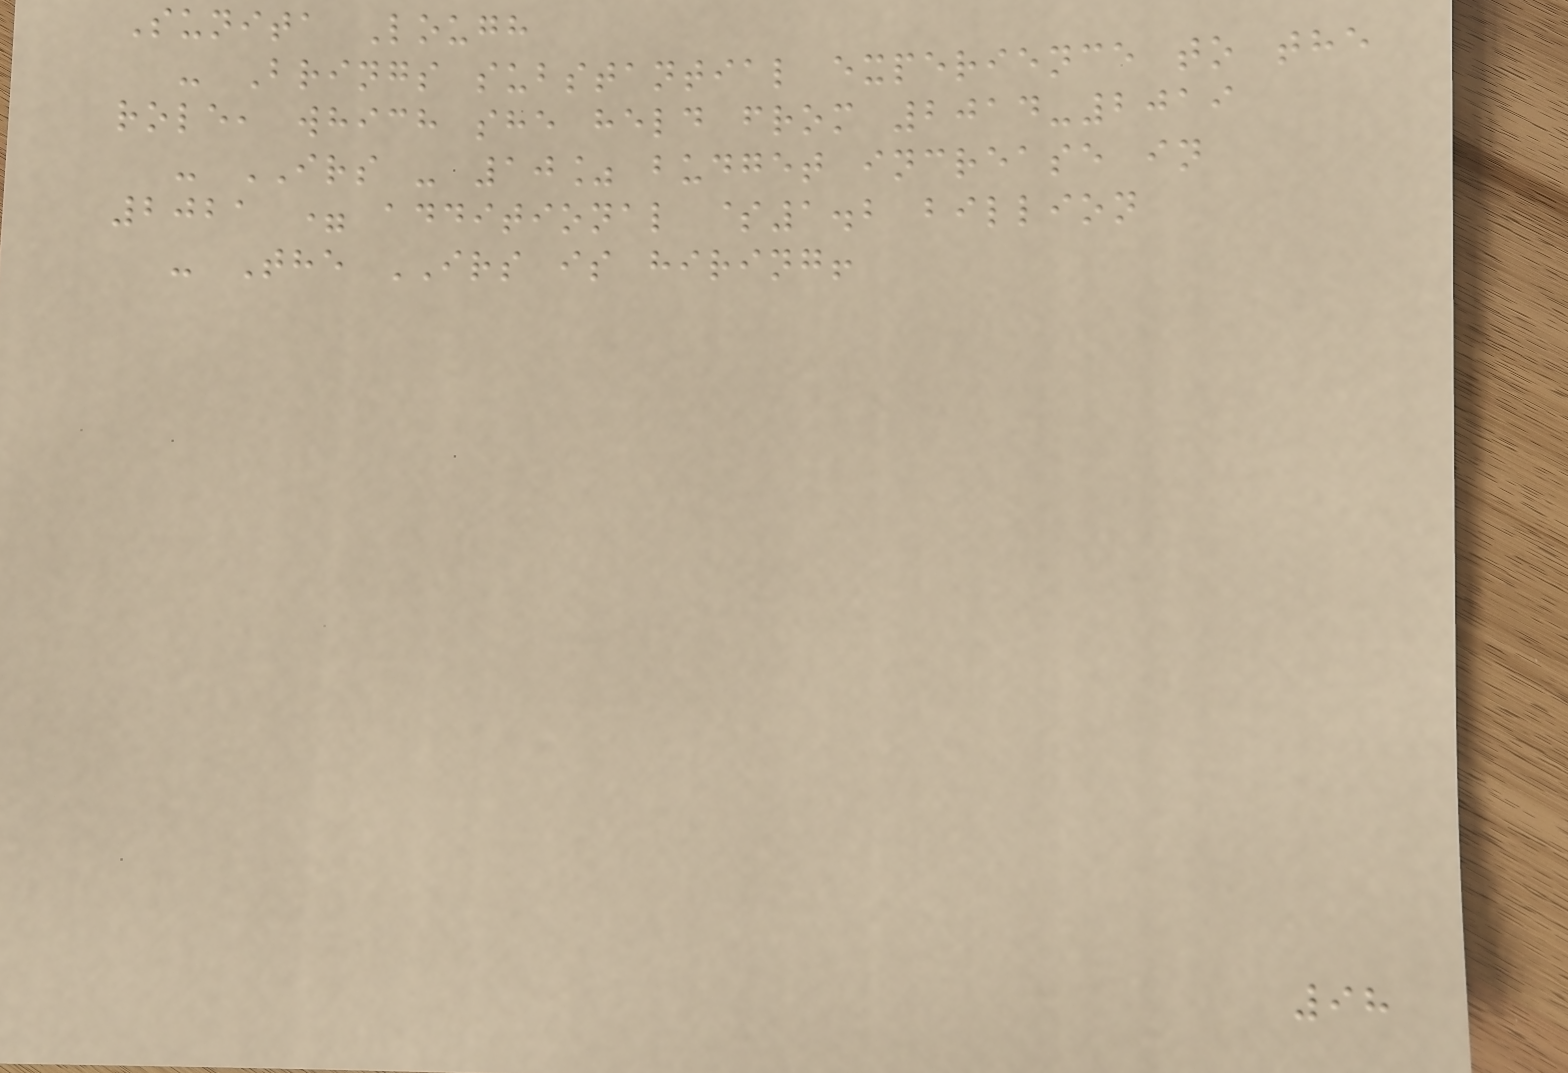Sunita Lough
- Brings substantial experience to the
role, which she held from 2014-2019
- IRS - 10% budget increase in
2021 = additional $1.2 billion
- The IRS is hiring!
98
